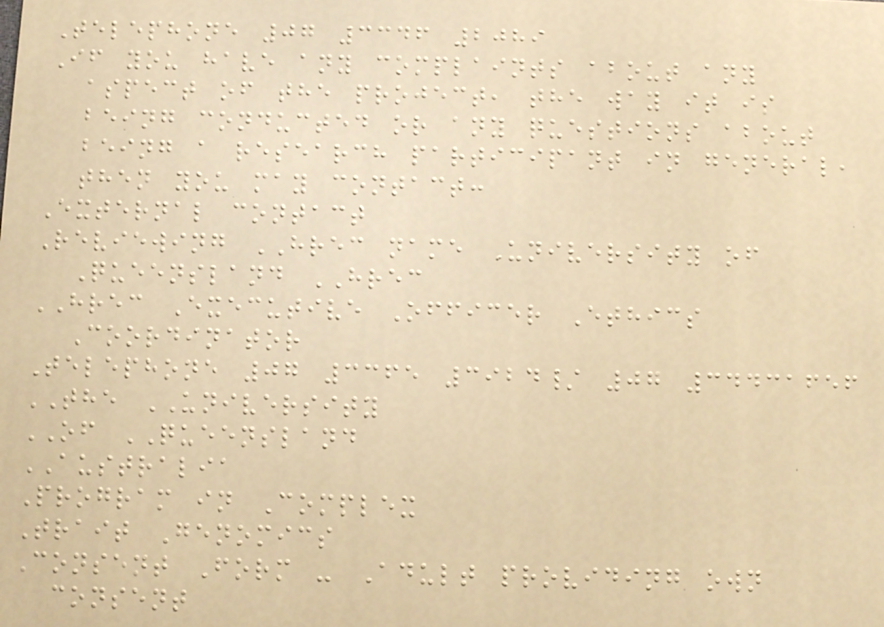Telephone 07 3346 2089
If you have any complaints about any
aspect of the project, the way it is
being conducted or any questions about
being a research participant in general,
then you may contact:
External contact
Reviewing HREC name University of
Queensland HREC
HREC Executive Officer Ethics
Coordinator
Telephone 07 3365 3924/ 07 34431656
THE UNIVERSITY
OF QUEENSLAND
AUSTRALIA
Program in Complex
Trait Genomics
Consent Form - Adult providing own
consent
